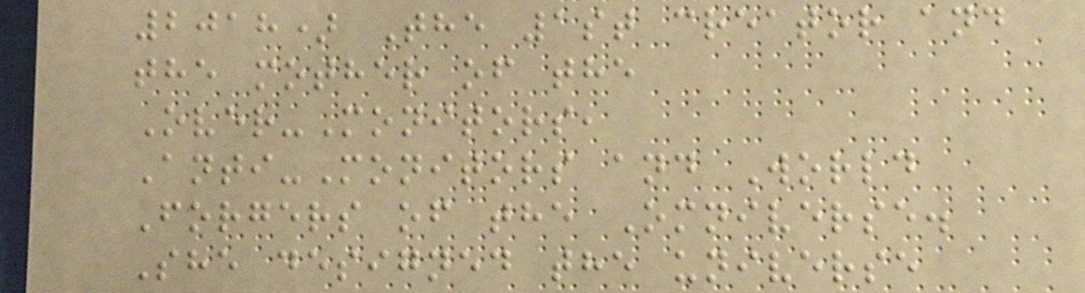2018) The 1st creator and
the mother of the
Over-Monitors,
Anti-Monitors and World
Forgers of the Omniverse.
She designed the universe
